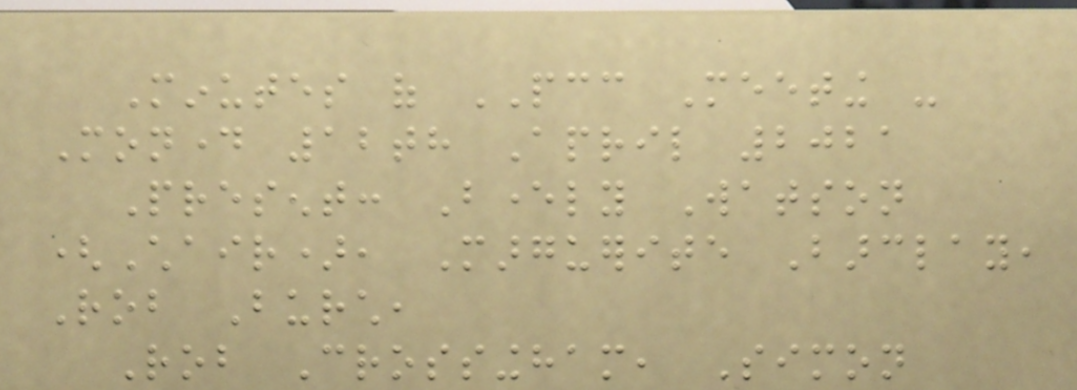Minutes of PCC Meeting -
Monday 12th April 2021
Present: Beverly Watson
(Chair), Marguerite Barclay,
Rob Burch,
Rob Crossingham, Simon
